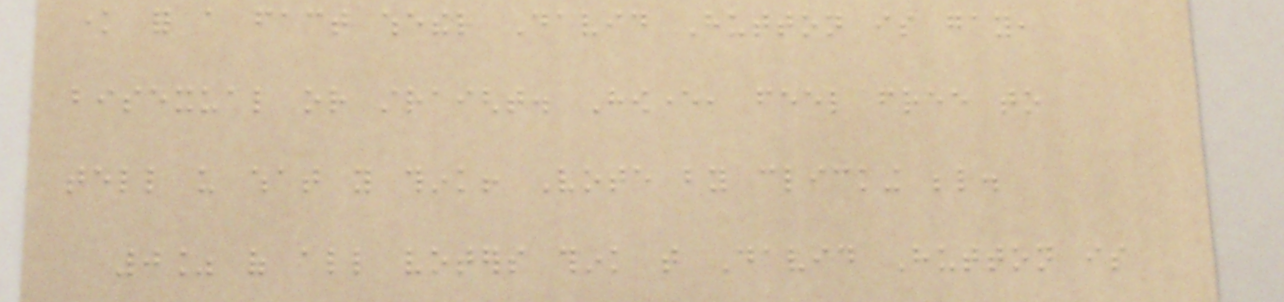know for a fact whether David Hutton is gay,
bisexual or straight. However, feel free to
tell us what you think! Vote by clicking below.
0% of all voters think that David Hutton is
